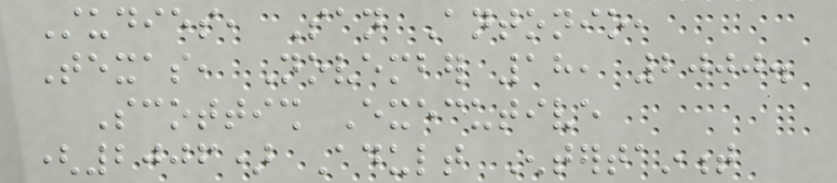Studies, San Antonio,
Texas, November 18, 2000.
Scottish Executive
(2006) Adult Entertainment
